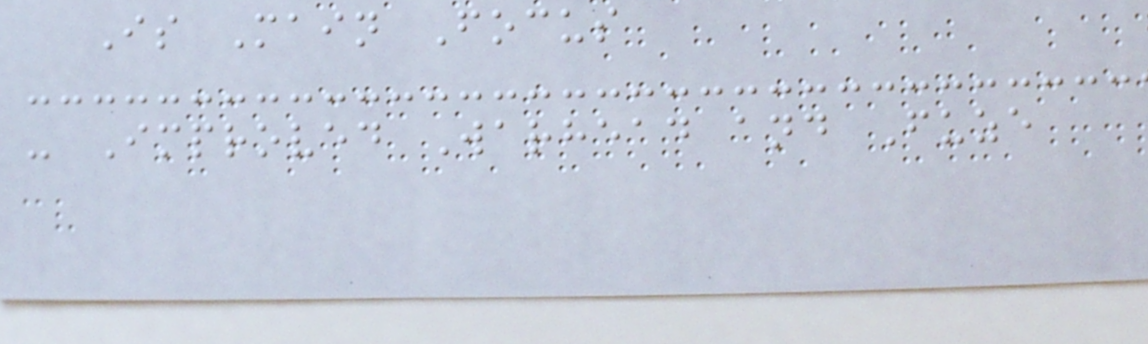Is Main Focus
- Improved Warhead and Fuze
